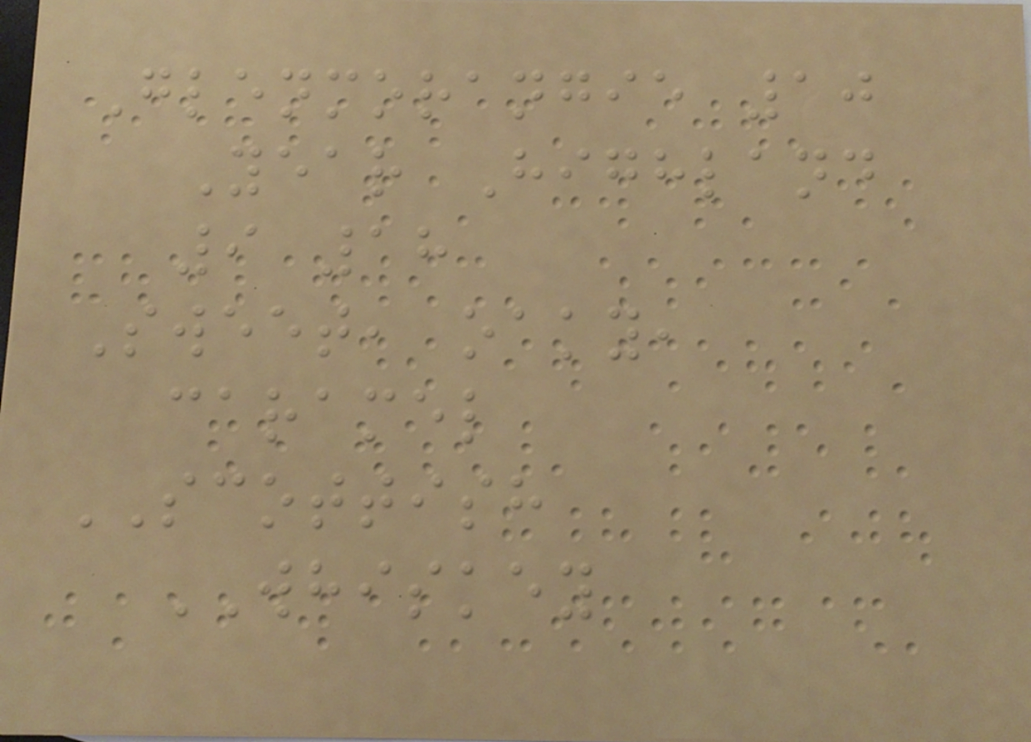Glenmorangie 10
Year Highland
9 18
Sweet, oaky,
caramel
SCOTTISH
WHISKEY
